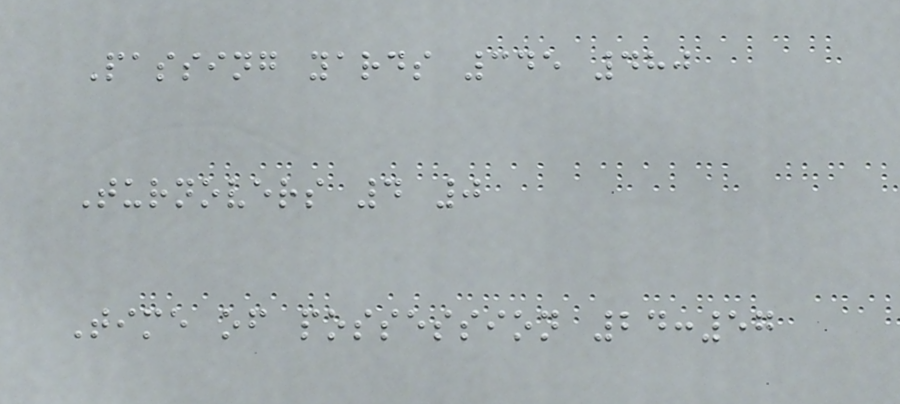Passing yards 345 480
Turnovers 4 0
Time of possession 24:57
